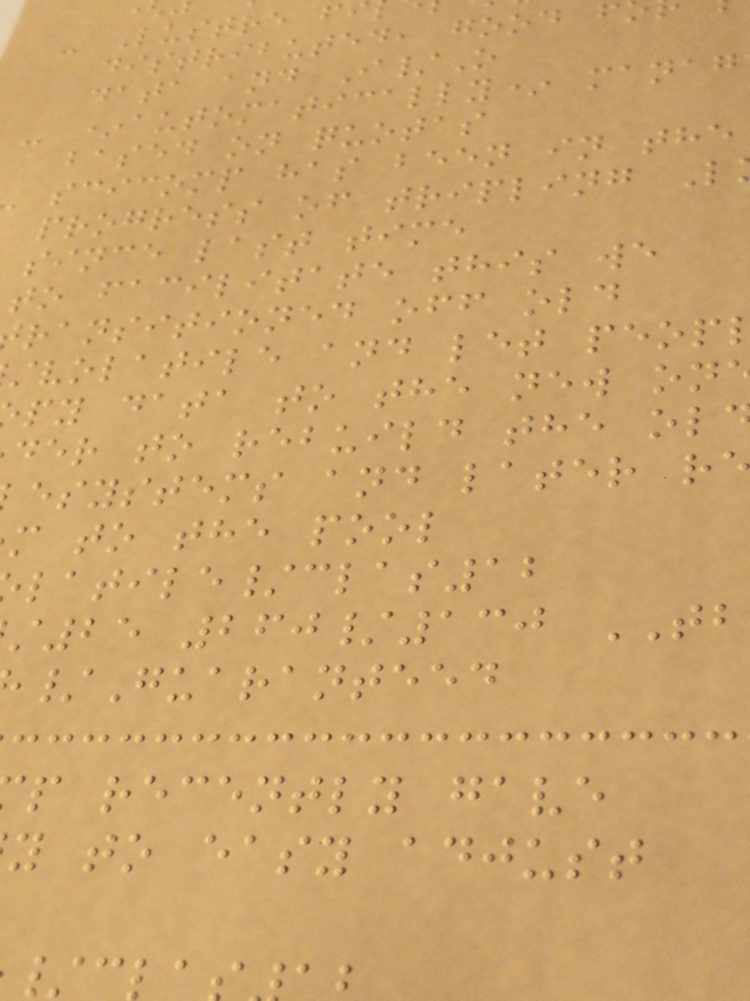- Lustre f
distributed, good f
data and I/O
- *automatically* manag
based on quotas
scicomp has been in the
progress of tripling L
since last time
to facilitate this we
ransitioned off old
volatile and let peop
py data to the new on
der to rebuild the ol
esystems and later r
m to the pool
latile/clas12
25 260/130 TB
/Guaranteed
p recently gave
y to easy adjust
